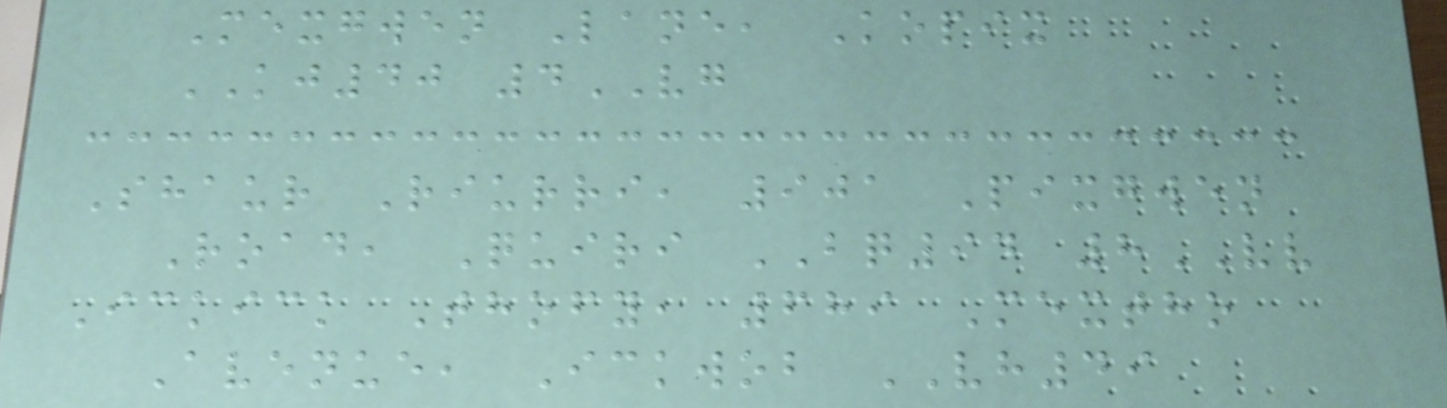Mexgwen Lane, Kopix
KJ40 4VG
Shaur Riurri, 901 Pixgwen
Road, Quiri BQ94 8VV
Ickick Thofy, 689 Mextho
Avenue, Ickwob VH49
